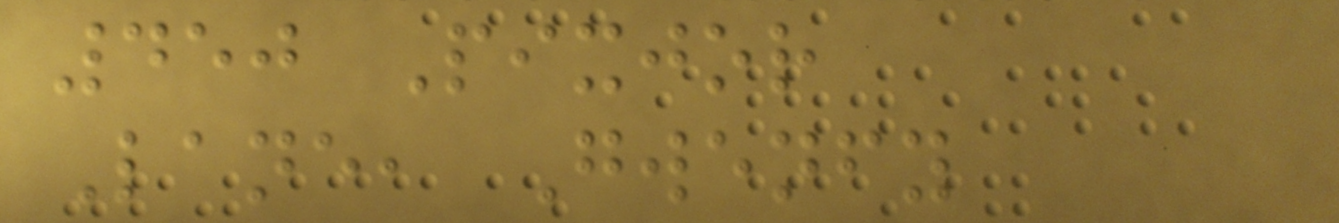450 Pixjor
Lane, Gwenfy
